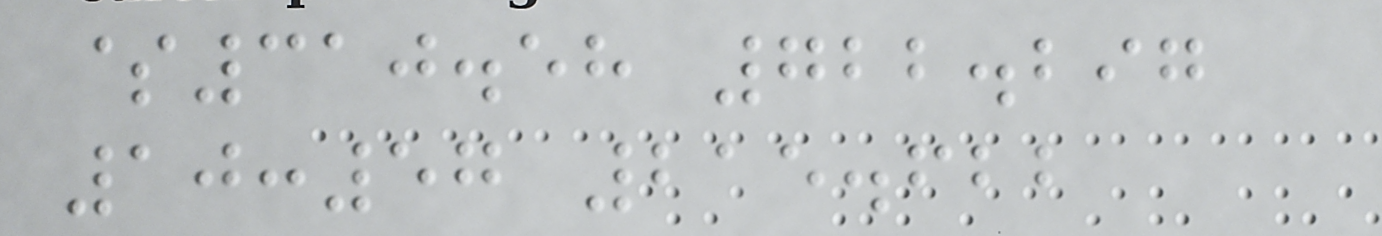$310.58 722.297
10:57 215.622
